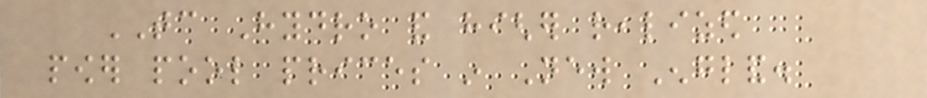TC Hydro and higher realized
power pool prices in New England.
